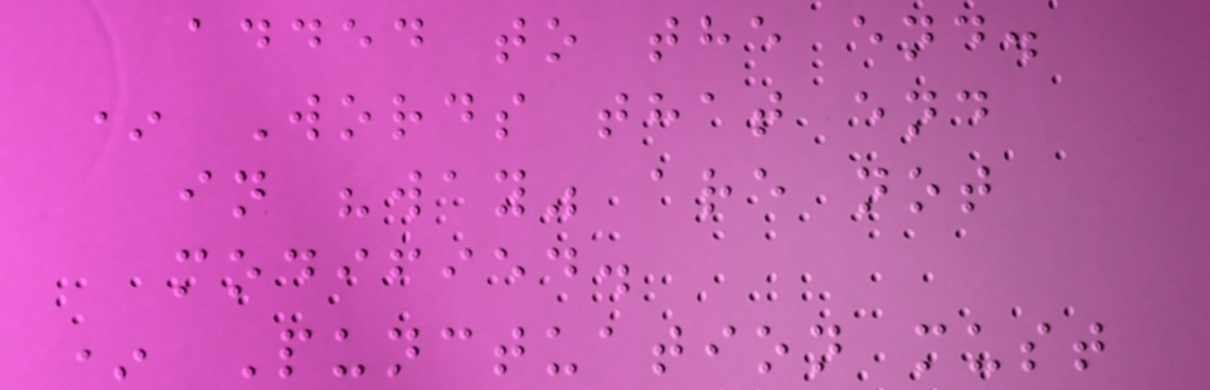added to the end.
* Words that end
in "way" are not
modified.
* Punctuation must
